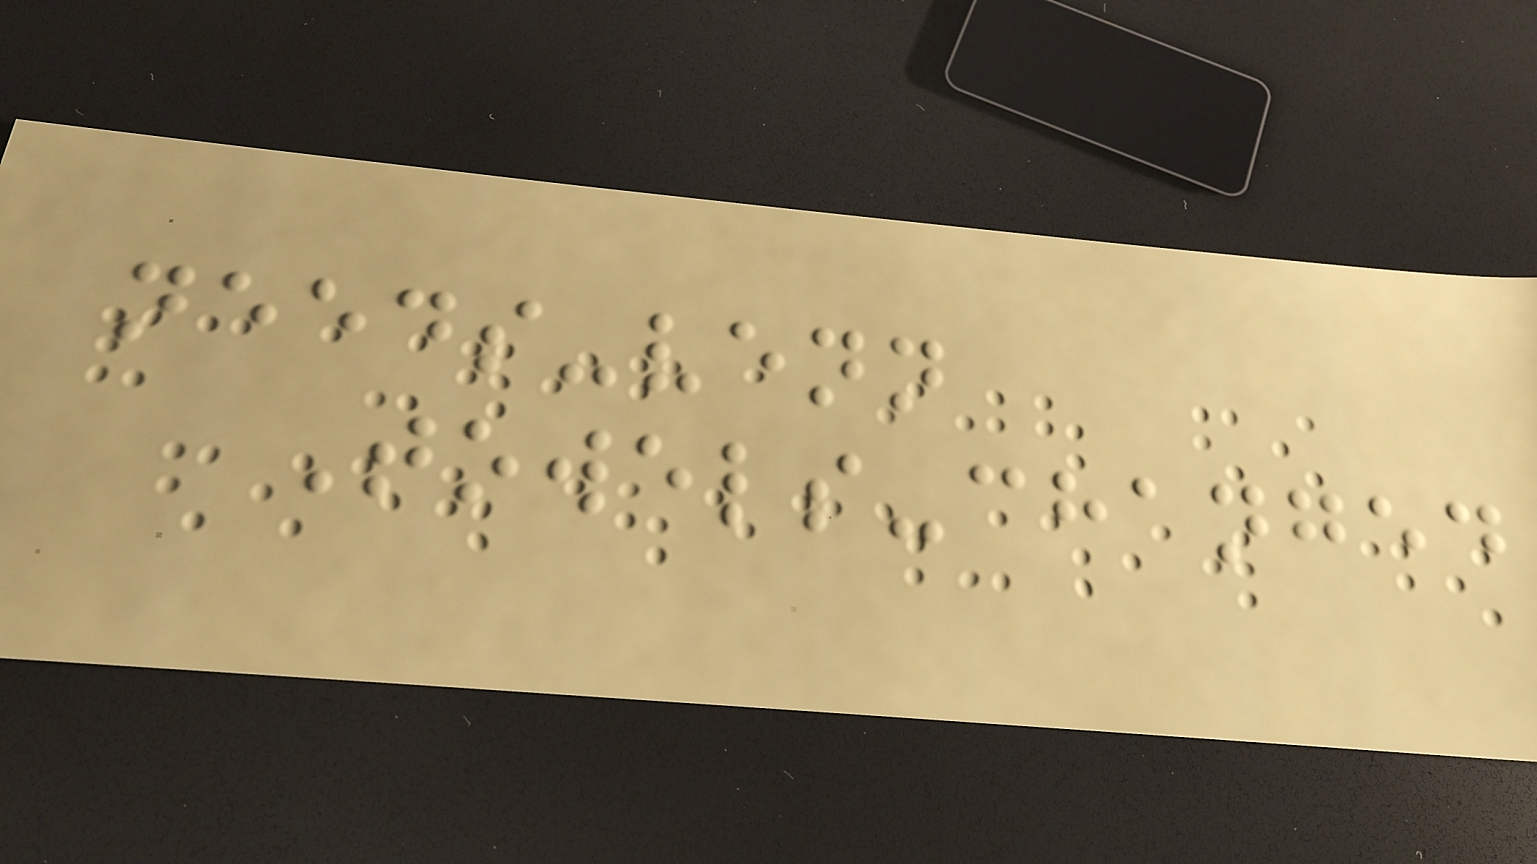needs-venn
Towels-changed
